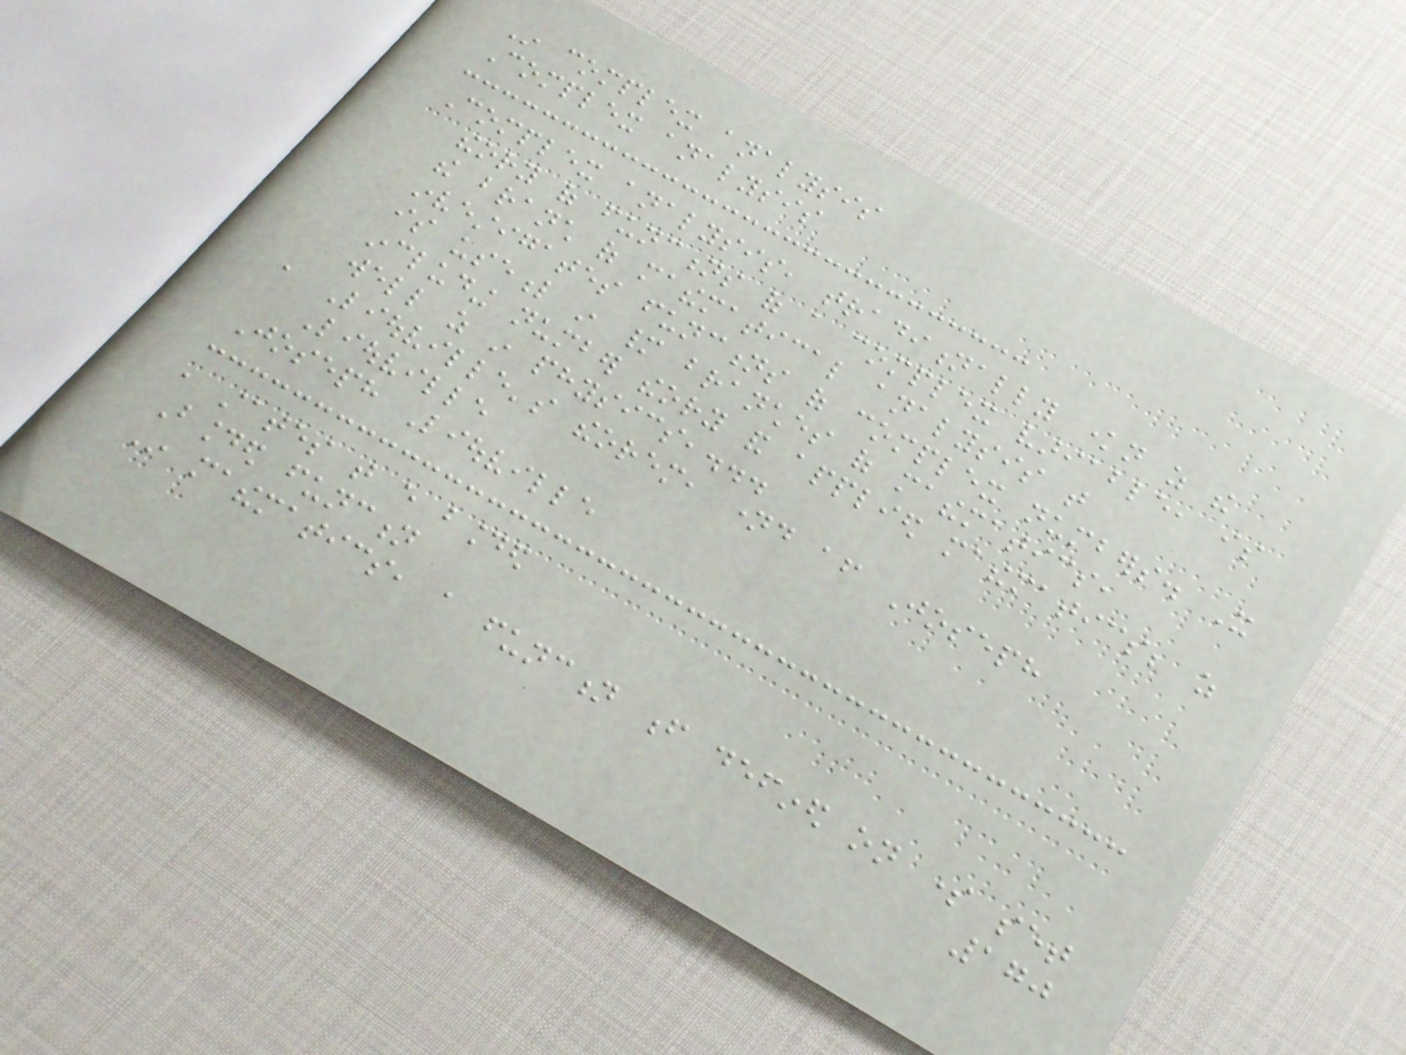In complex analysis
Complex analysis
Complex analysis, traditionally known as the
theory of functions of a complex variable, is
the branch of mathematical analysis that
investigates functions of complex numbers. It
is useful in many branches of mathematics,
including number theory and applied mathematics; as
well as in physics,...
, Liouville's theorem, named after Joseph
Liouville
Joseph Liouville
, states that every bounded
Bounded function
In mathematics, a function f defined on some set
170
